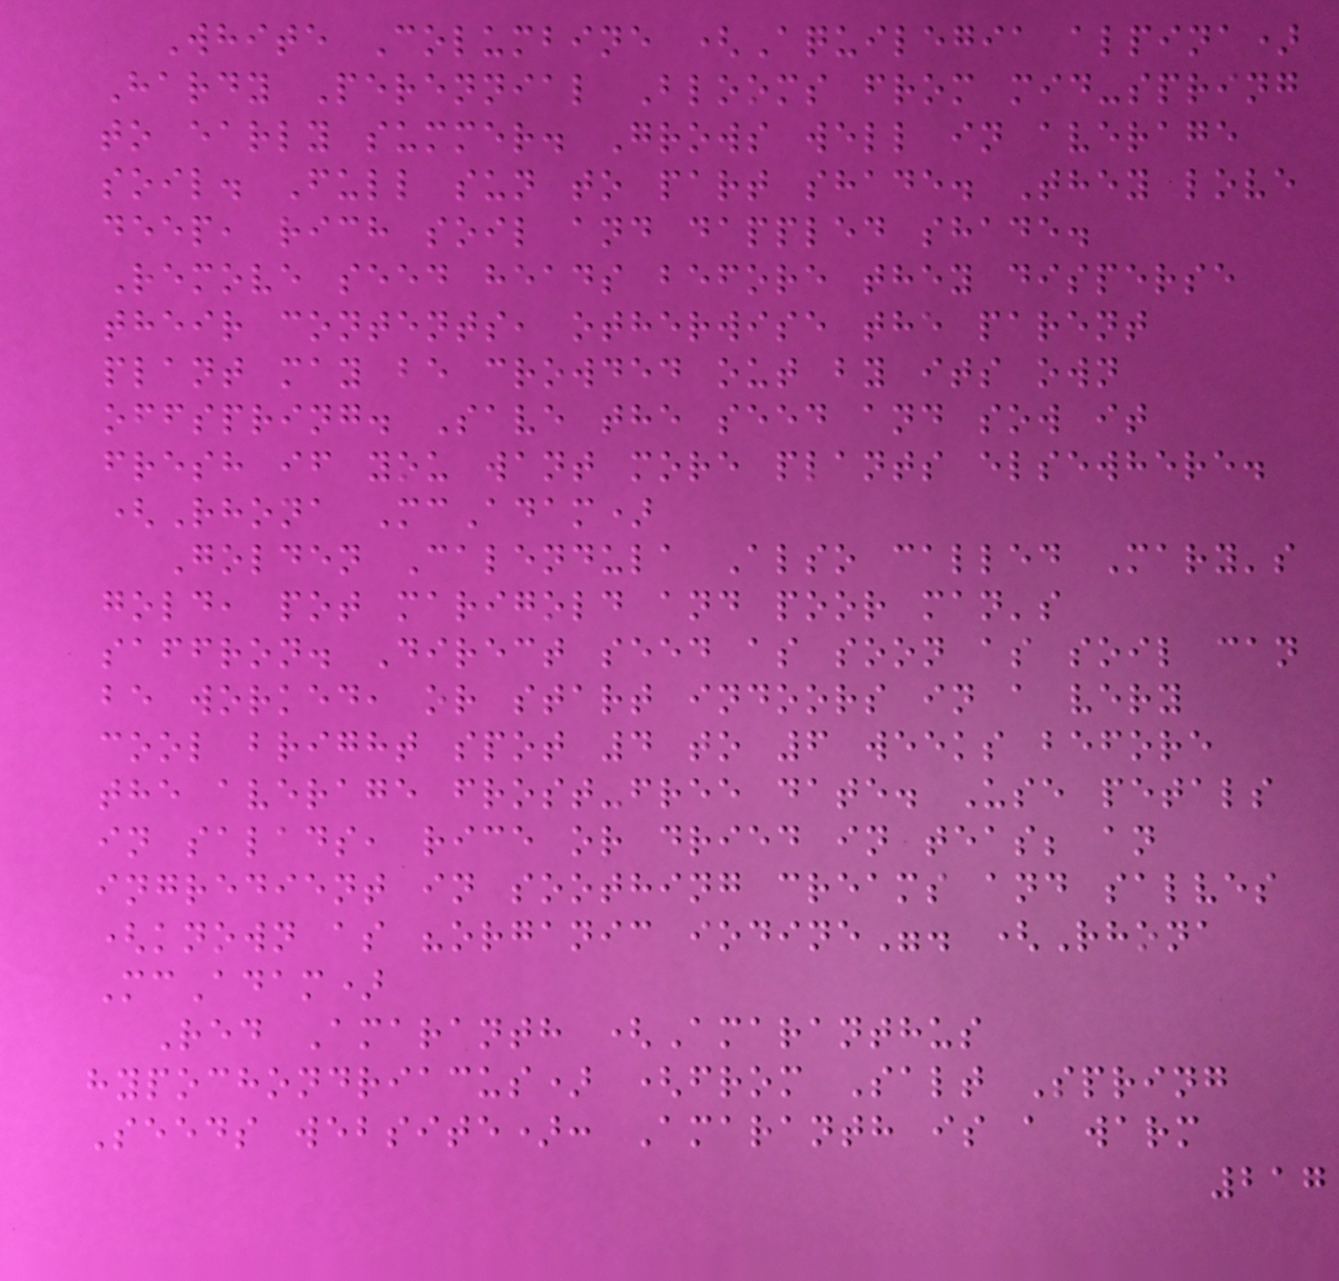White Columbine (Aquilegia alpina)
Hardy Perennial Blooms from mid-spring
to early summer. Grows well in average
soil. Full sun to part shade. They love
deep, rich soil and dappled shade.
Remove seed heads before they disperse
their contents, otherwise the parent
plant may be crowded out by its own
offspring. Save the seed and sow it
fresh if you want more plants elsewhere.
(Rhona McAdam)
Golden Calendula Also called Mary's
gold, pot marigold and poor man's
saffron. Direct seed as soon as soil can
be worked, or start indoors in a very
cool bright spot 4 to 6 weeks before
the average frost-free date. Use petals
in salads, rice or dried in teas; an
ingredient in soothing creams and salves
(known as "organic iodine". (Rhona
McAdam)
Red Amaranth (Amaranthus
hypochondriacus) (from Salt Spring
Seeds website): Amaranth is a warm
217
